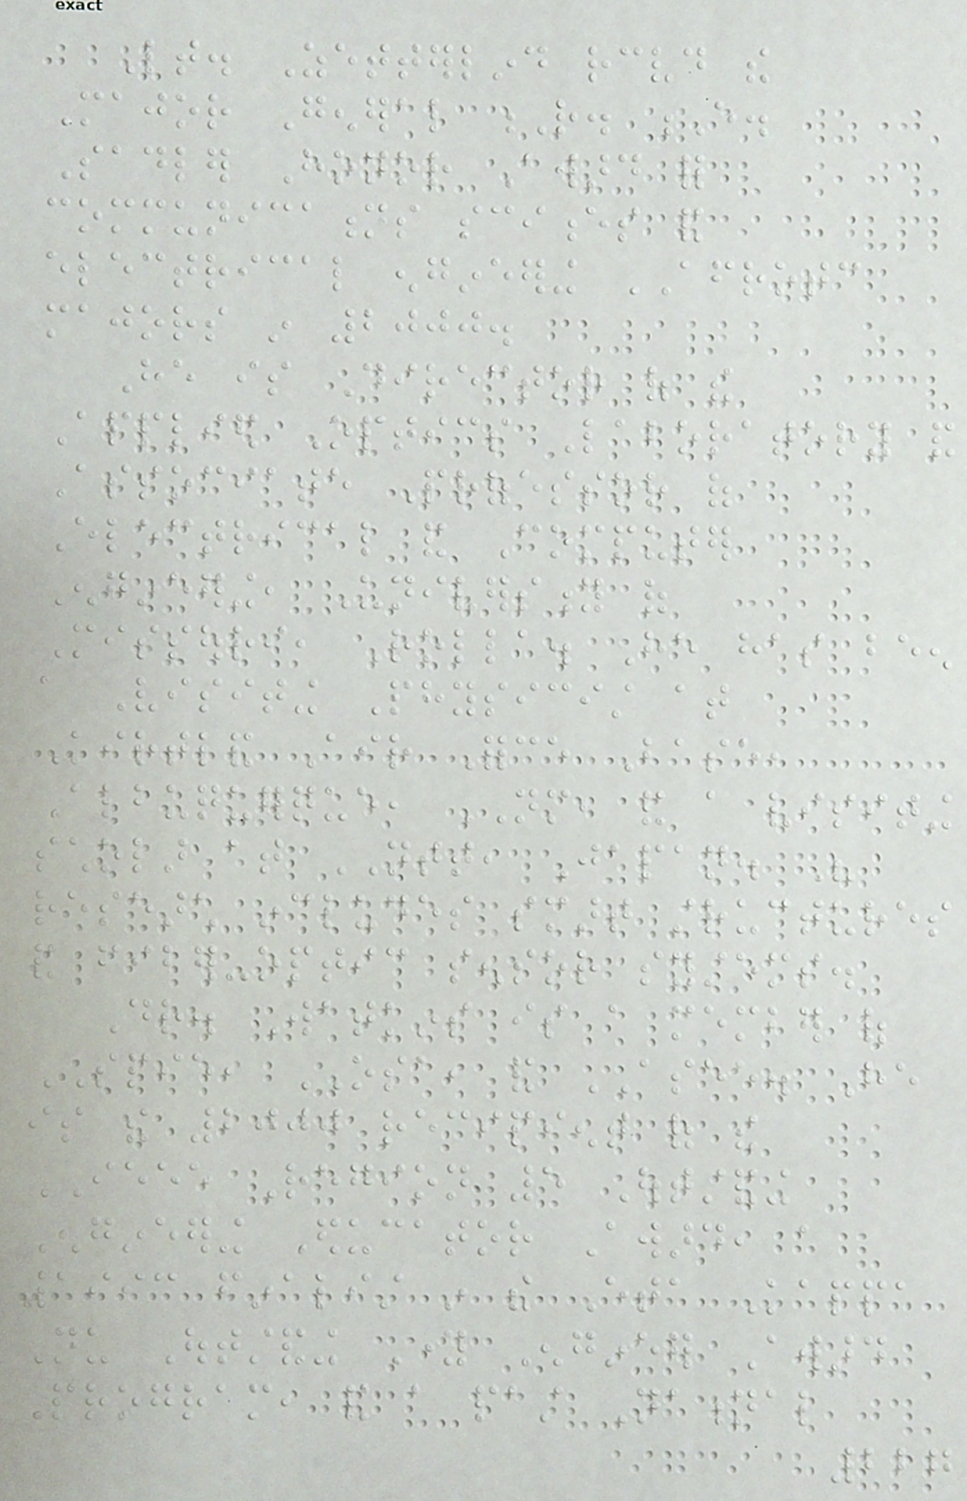Lt. Zetterlind received the
Major General R. E.
Sadler Honor Award for
communications sciences and
electrical engineering AFROTC
majors in 2000.
He is Director of the
Applied Optics Laboratory and
Associate Professor of
Electrical and Computer
Engineering, University of
Missouri, Rolla. He has been
a Visiting Physicist at
Kirtland Air Force Base,
Albuquerque, NM, and a visiting
scholar at NTT, Japan. His
research includes smart structures
and fiber-optic sensor systems.
Dr. Watkins is a member of
SPIE, OSA, and ASEE. He
is the 2000 recipient of the
IEEE Region 5 Outstanding
Engineering Educator Award, a
1993 finalist in the Eta Kappa
Nu Outstanding Young Engineer Award
Program, and a past National
227
